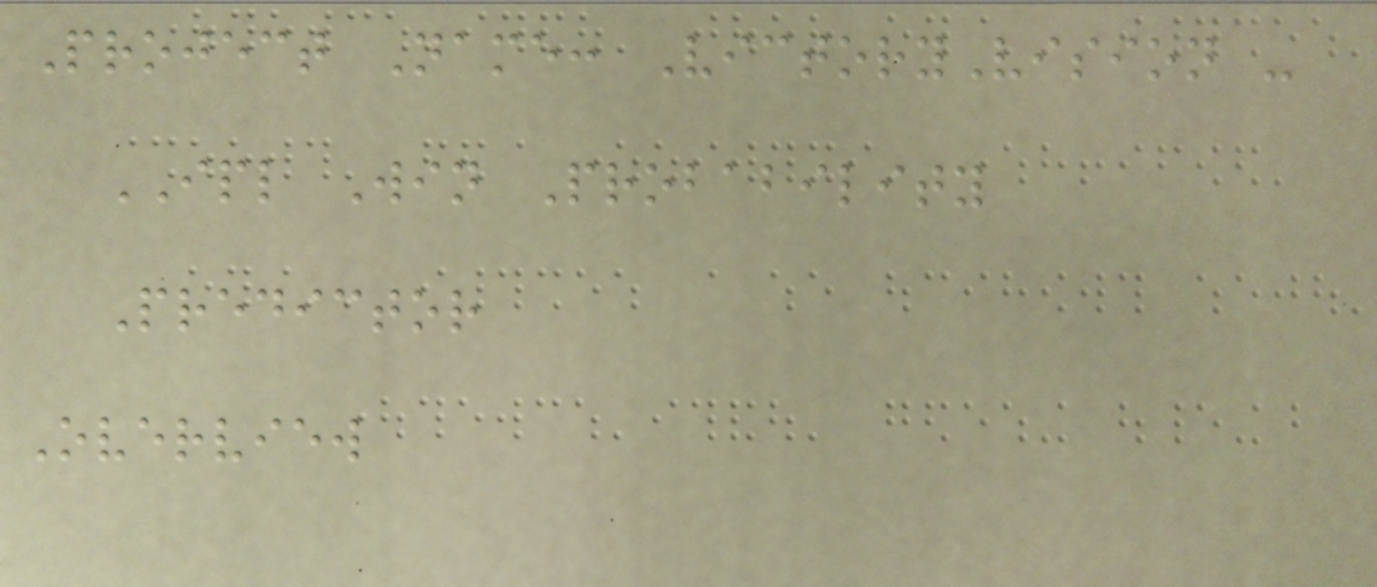Project Name: VictoryVision -
IPL Win Probability
Predictor
Overview
